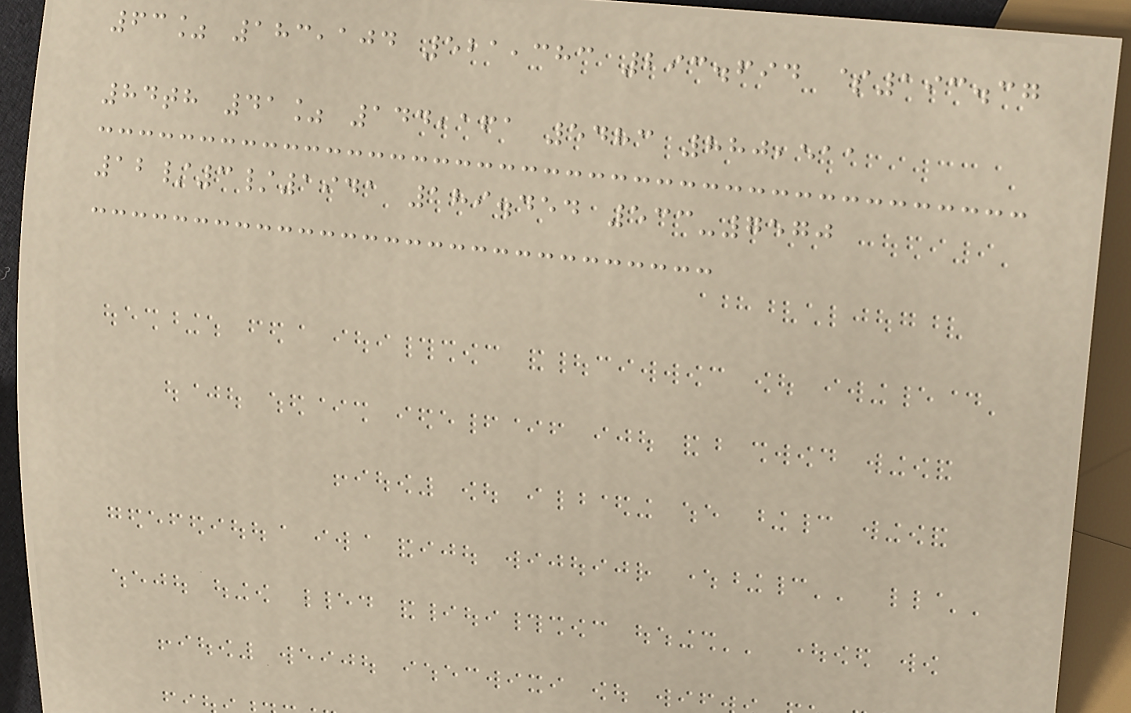63% 183,104 521,383 293.694 $193.37
84th 41% 144,161 5483 880,511
12/3/1941 189.454 533-7570
